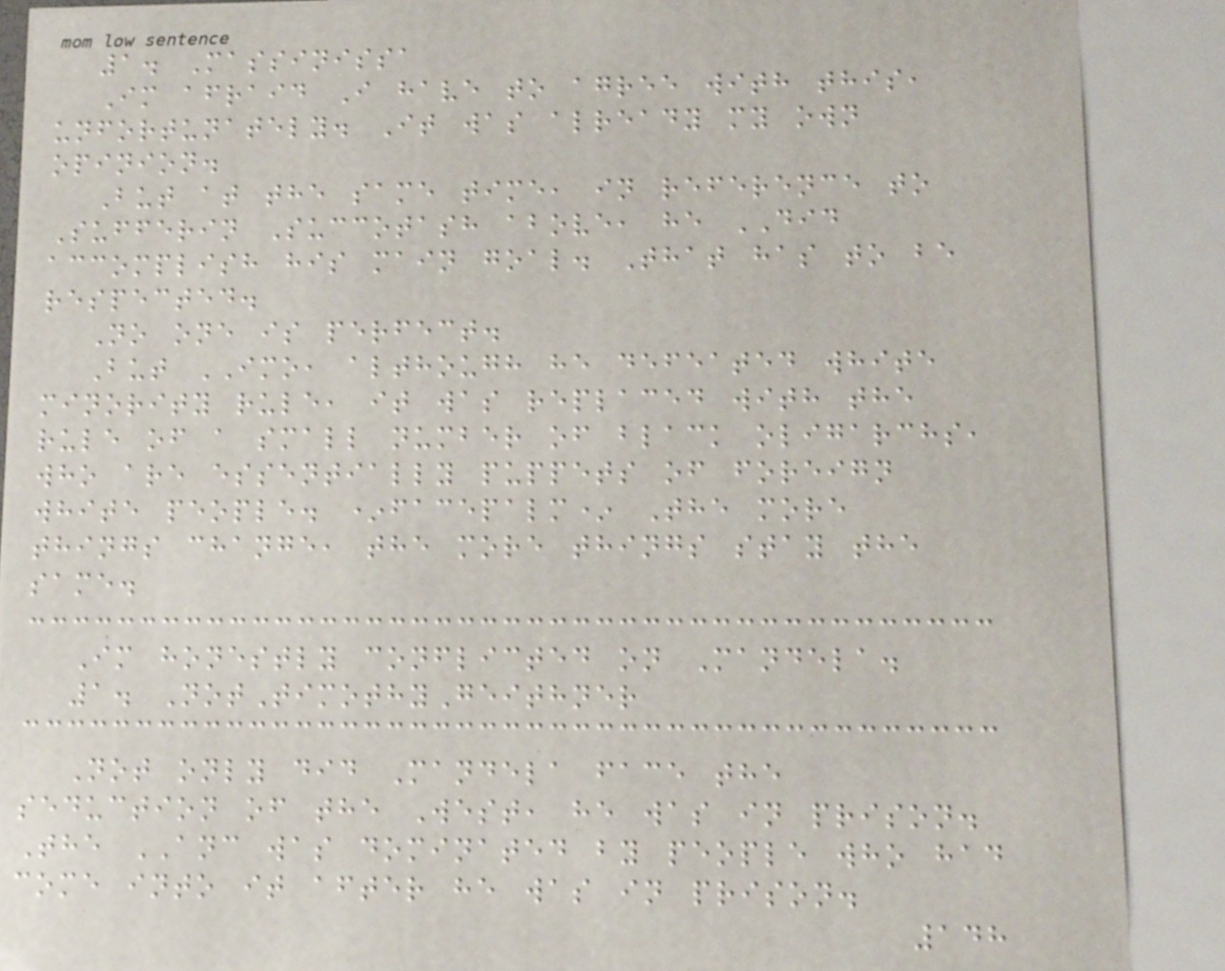1. Massinissa
Im afraid I have to agree with this,
unfortunately. It was already my own
opinion.
But at the same time, in reference to
Sufferin Succotash above, he DID
accomplish his main goal. That has to be
respected.
No one is perfect.
But IMO, although he defeated white
minority rule, it was replaced with the
rule of a small number of black oligarchs,
who are essentially puppets of foreign
white people. *facepalm* The more
things change, the more things stay the
same.
Im honestly conflicted on Mandela.
1. NotTimothyGeithner
Not only did Mandela face the
seduction of the West, he was in prison.
The ANC was dominated by people who had
come into it after he was in prison.
148
